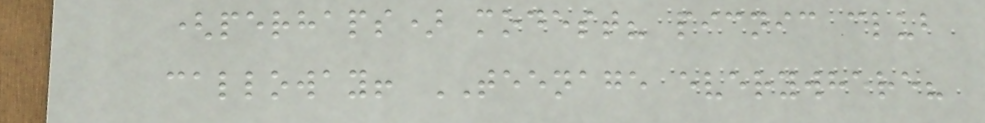(perhaps) modest? picnic club
calloway! TEENAGE everywhere?
